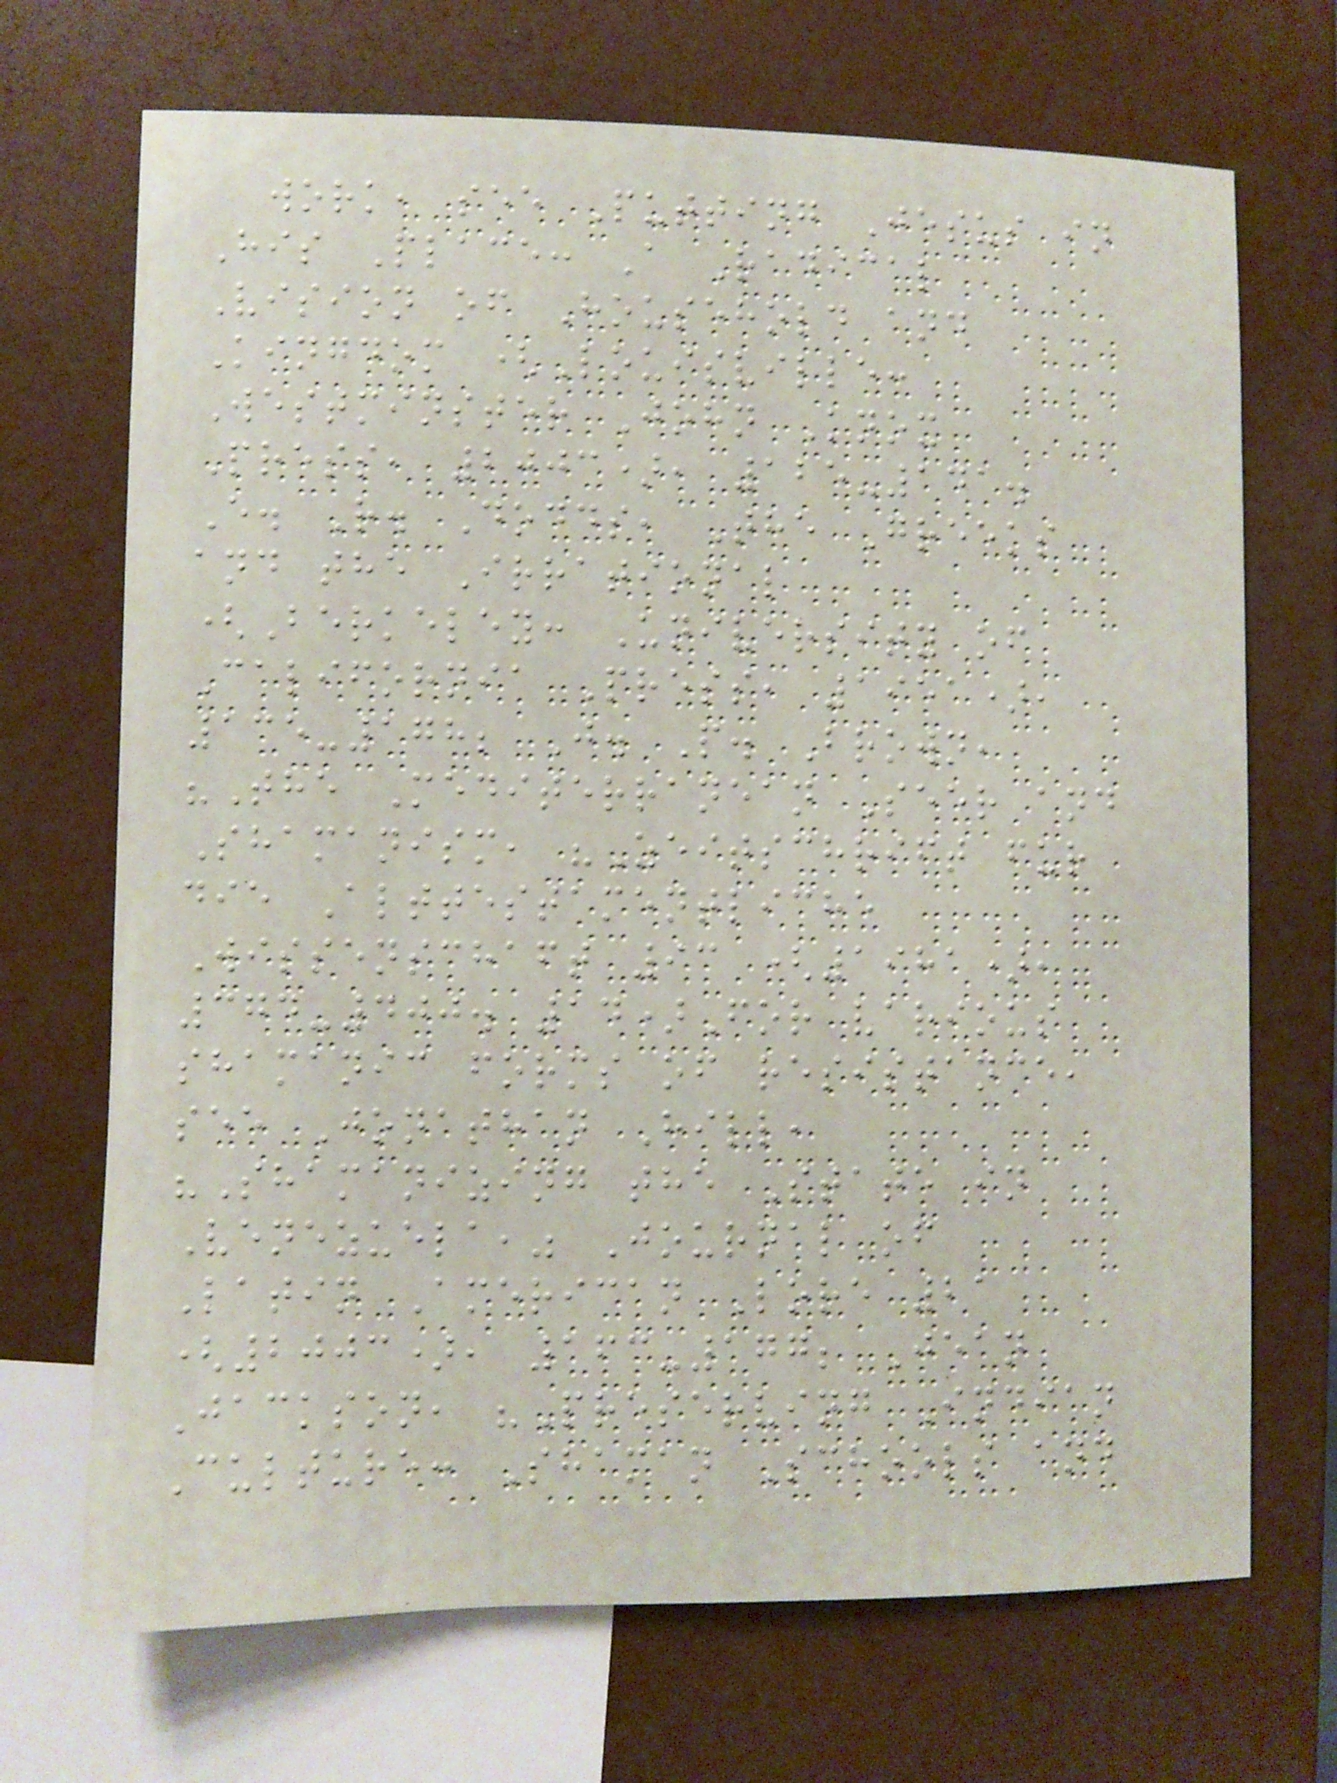work, see Putting Jesus in
His Place: A Radical
Vision of Household and
Kingdom (Louisville:
Westminster John Knox
Press, 2003), 125-141.
E. R. Dodds, The Greeks
and the Irrational
(Berkeley: University of
California Press, 1951),
135-178; J. P. Brown,
"The Mediterranean Seer and
Shamanism, "Zeitschrift fur
die Alttestamentliche
Wissenschaft 93 (1981),
374-400. 14)For various
shamanic forms of resistance,
see Jonathan Hill,
"Shamanizing the State in
Venezuela," Journal of
Latin American Lore 21
(2003), 163-177; Jean
Jackson, "Preserving Indian
Culture: Shaman Schools and
